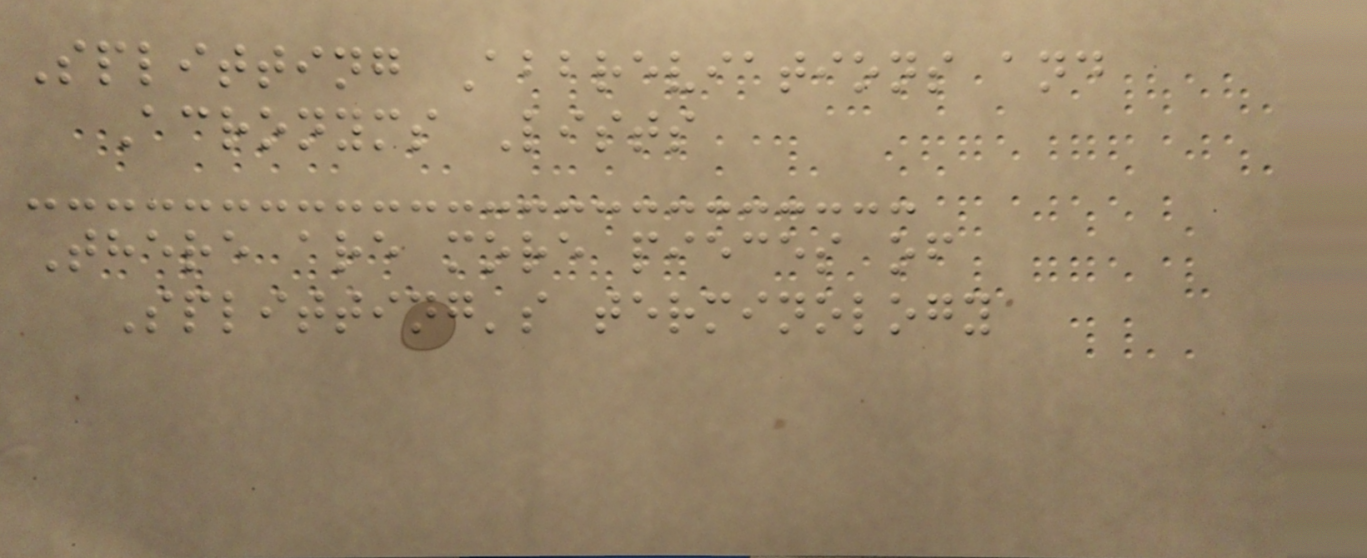Splitting Abbreviations and
Acronyms Lists
There are more pieces of
Splitting's terminology
